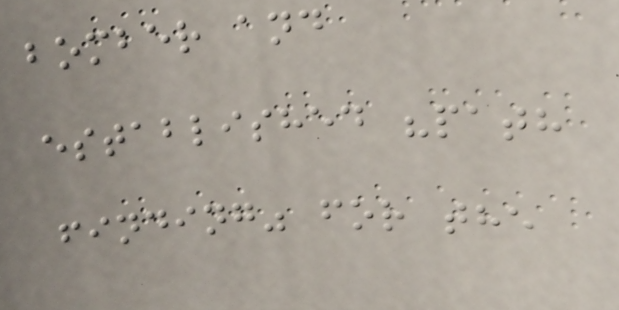bomber and
established "path
finding" for the
